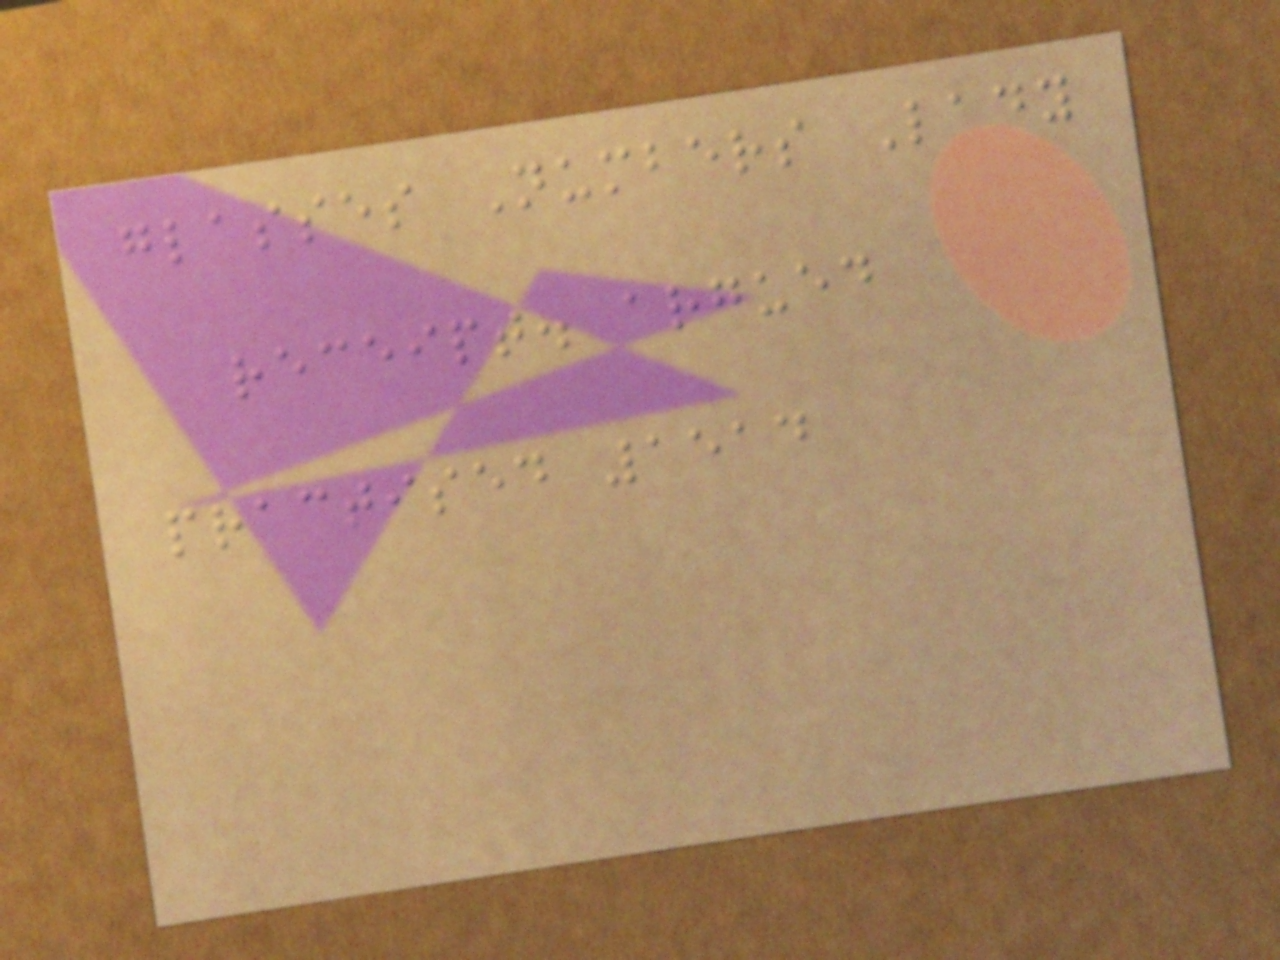glasses Numbers Lady
receipt. argued
practised 1514
